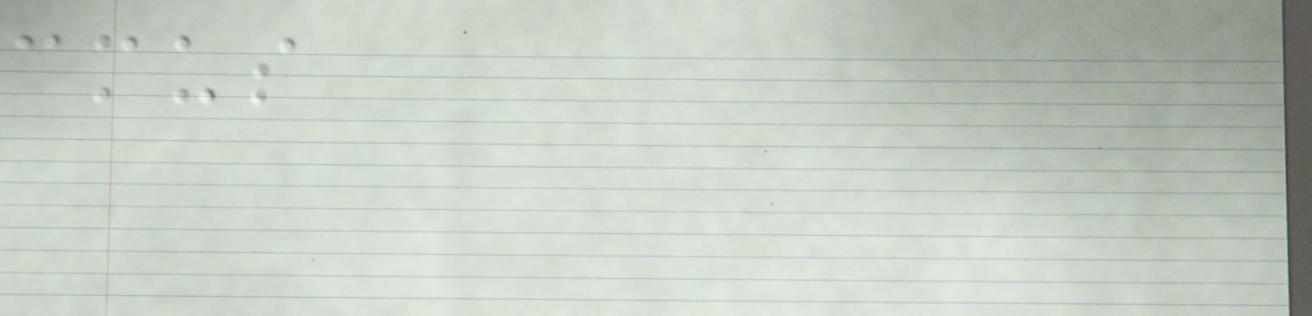cmus
